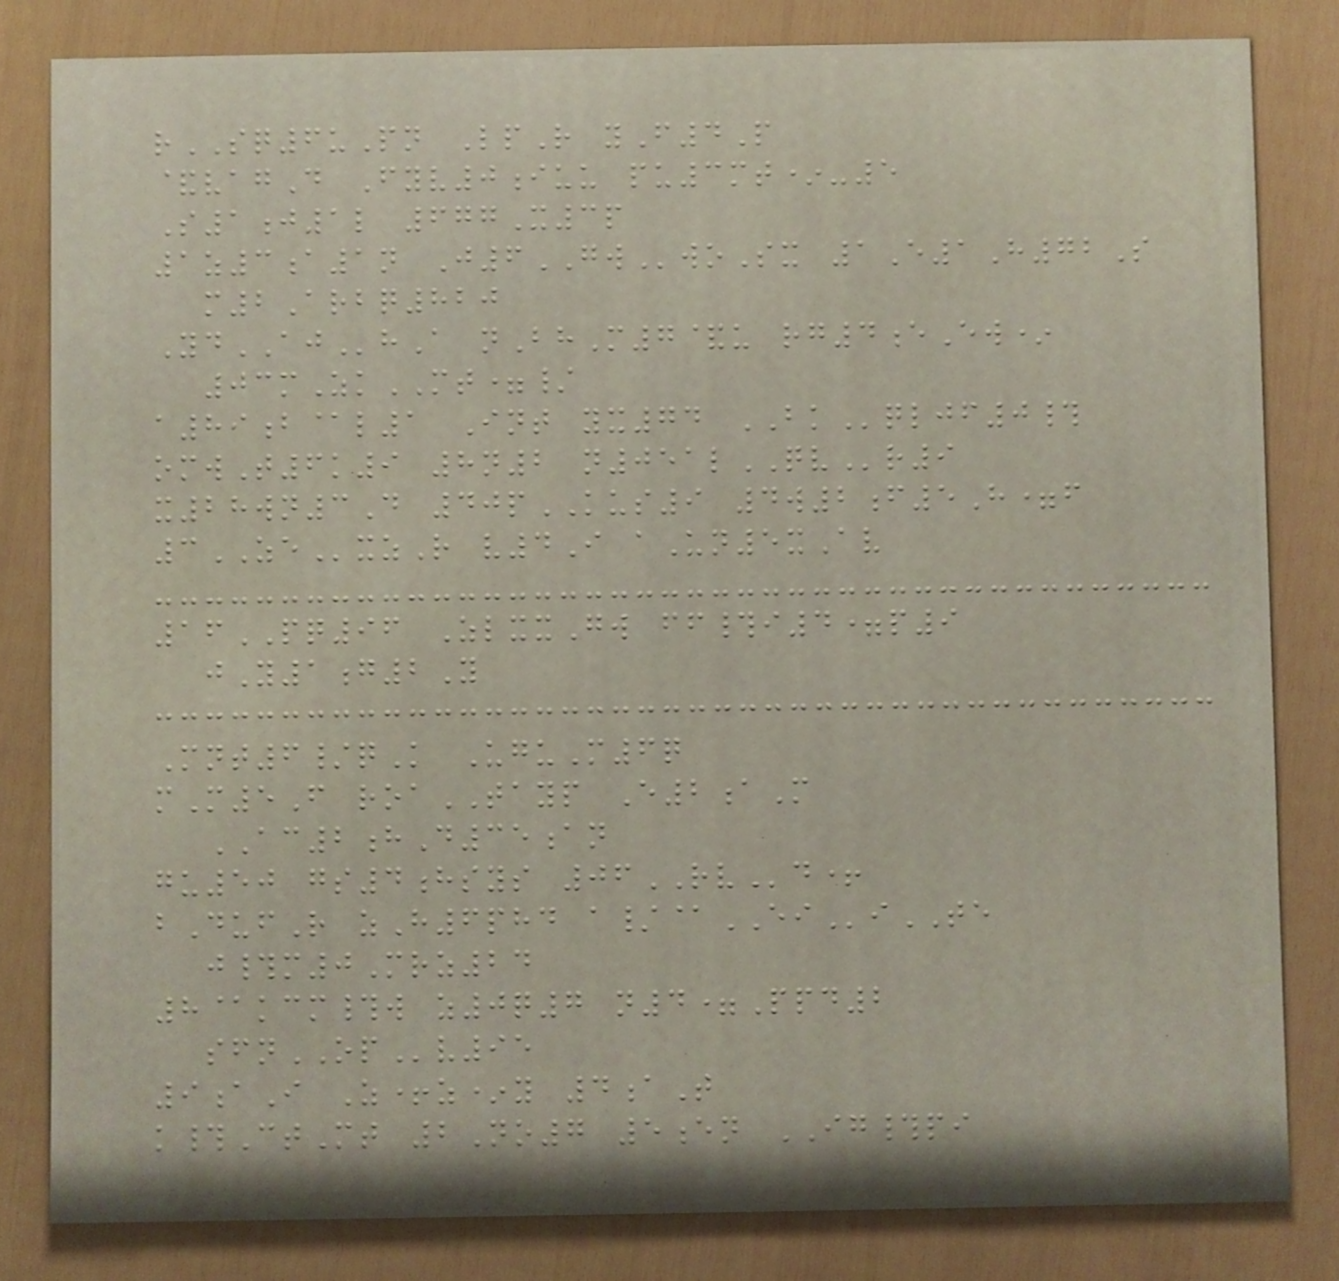rSQ6uPn LpR yF4P
&vagD Fyv0iuu pu3mt*-5
S1j1l 677X3p
1z3a1n J6GWwoSx 1E1H72S
m2Arbq820
YdAJhA nBhM7&u rg4eEw*
03mZkMT=/
a89b@l1 Int yx74 BKqljf0#
omwT6k9 8n2 n051lQVr9
x28wn3D 40pKUS9 4w2f5H=f
3ZExzR v4I aUn5xAv
16PQ96 ZlxxGw ff#i4=p9
jY1g2Y
Mnt6/qK UguM6q
mM5F roaTAYP E2aM
AC2hD35an
gu50 gs4hsys 06RVd+
bDufR zH6phd a/@EIiTE
j#m0Mrz24
8@kcm#w z0q7 n4=Ppd2
sfnOPv95
9aI Z+z*y 4aT
k#CtMt 2No7 5en IG#pi
